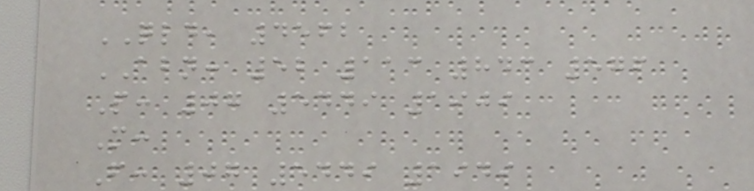QLD, 4562
ABN: 52 113 843 576
P: 07 5449 1909
M:
F: 07 5449 1949
